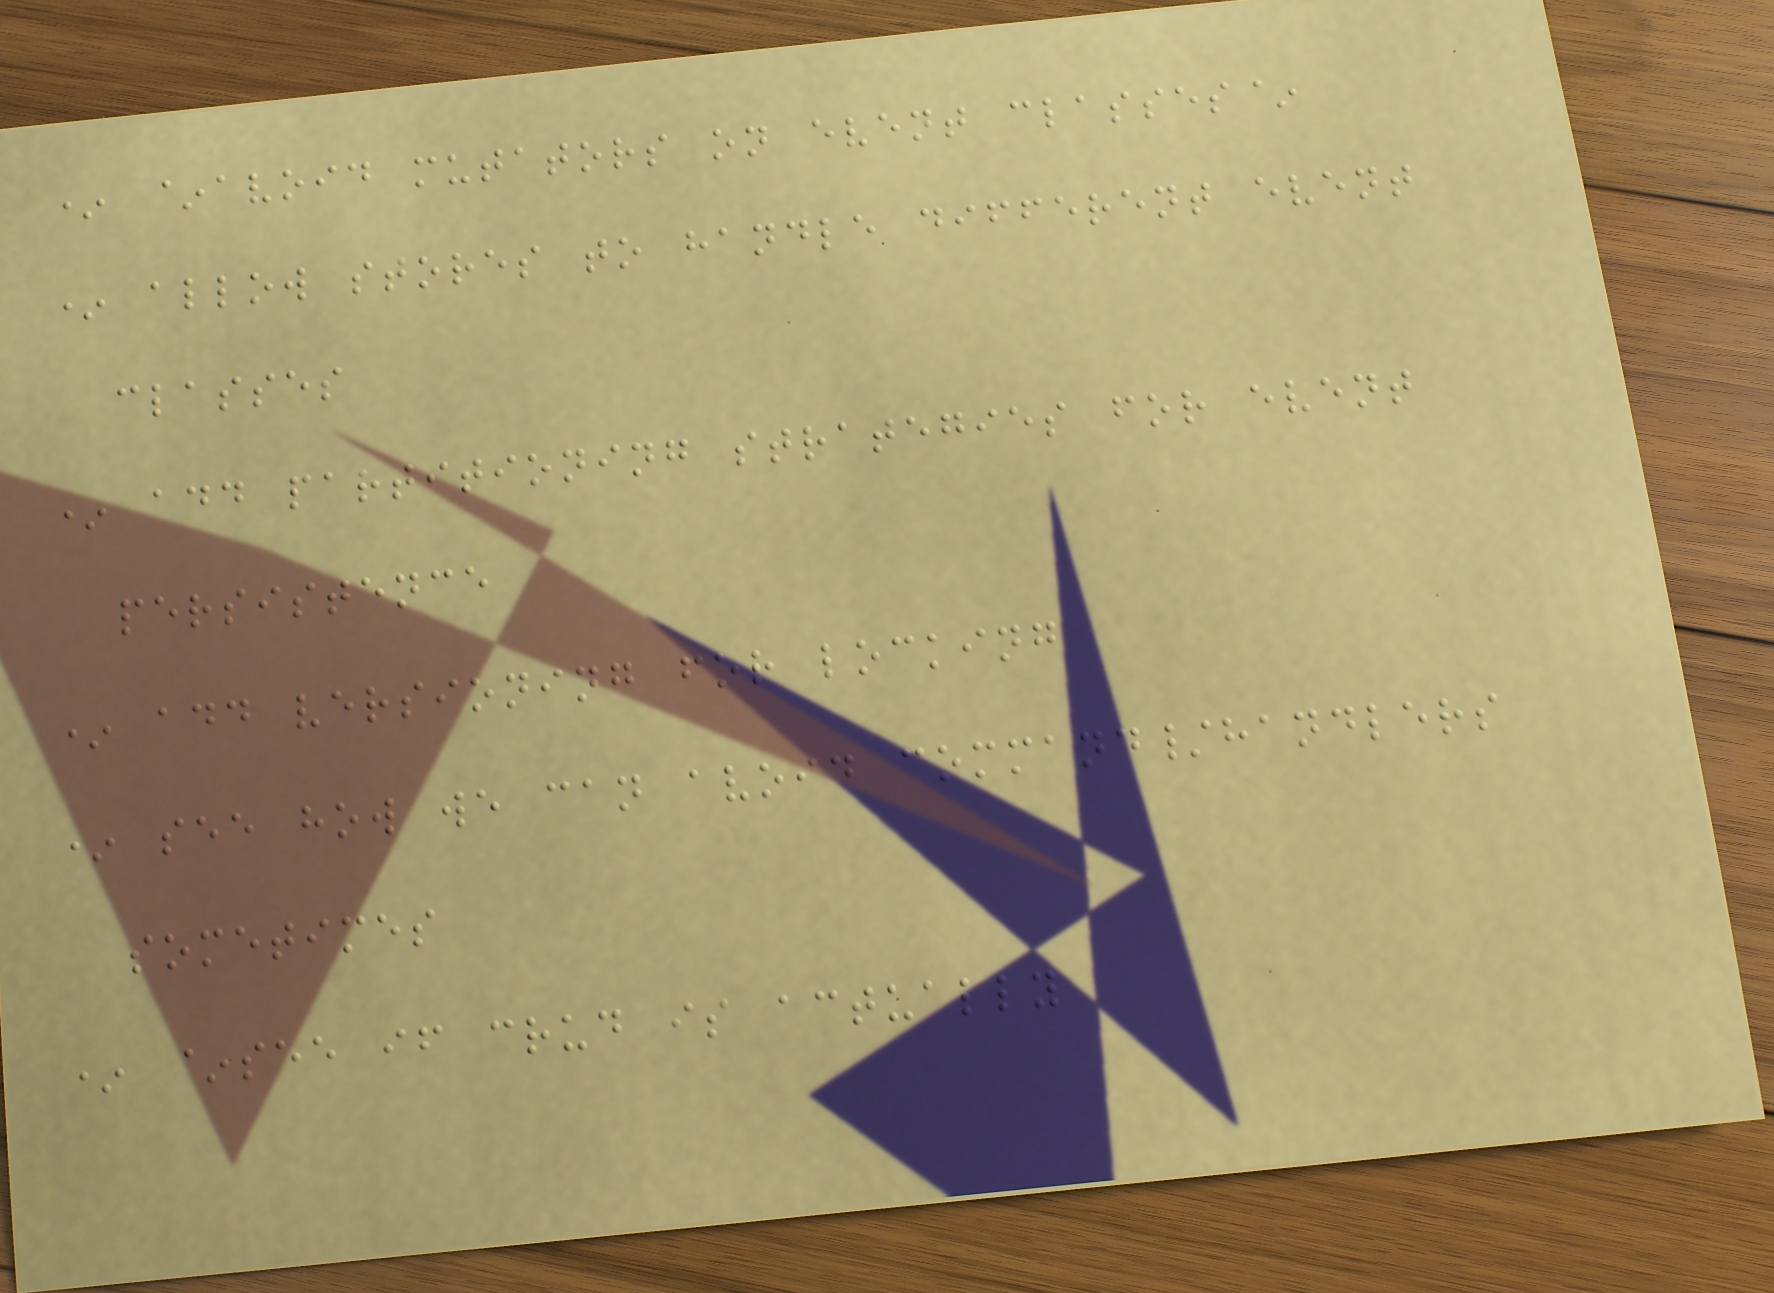* ~avoid mutators on event classes~
* allow stores to handle different event
classes
* add partitioning strategies for event
persistence
* add versioning for locking
* see how we can avoid command/handlers
sometimes
* ~see if crud is actually
